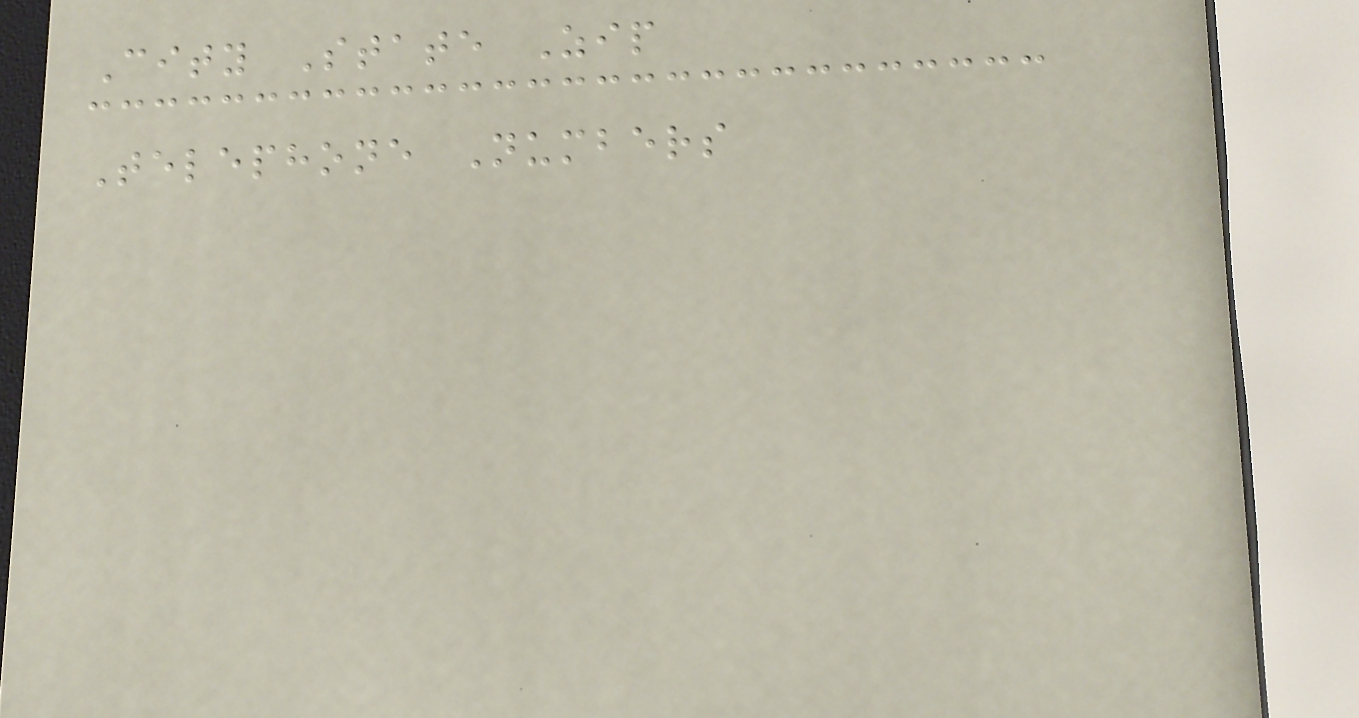City State Zip
Telephone Numbers
